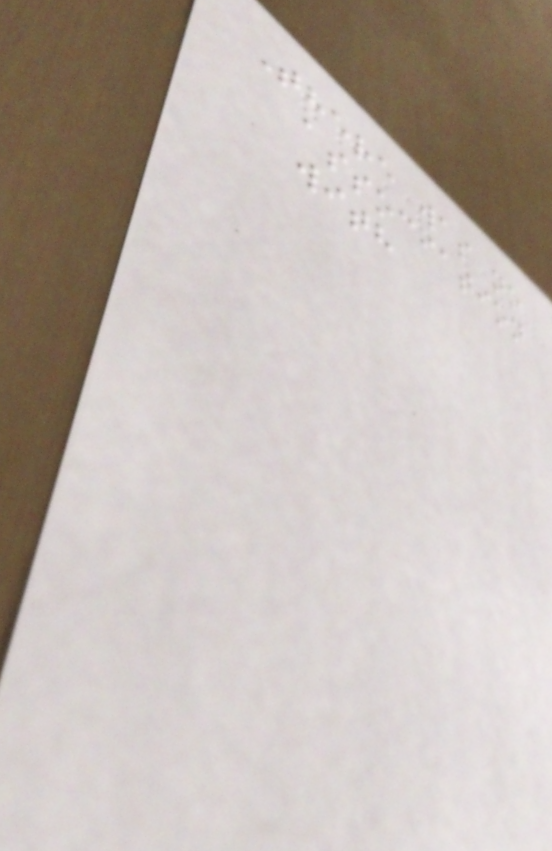There was no
association
with
